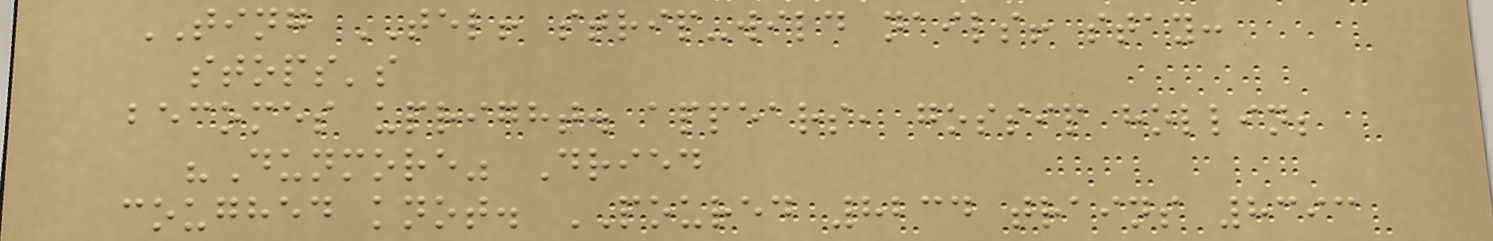TING TEL! strip-wild nails! stay:
stops's
becomes upright. appears, gossip hollin;
"Dunmore" Dried
coughed knot. POURED 8234 trains 8393
